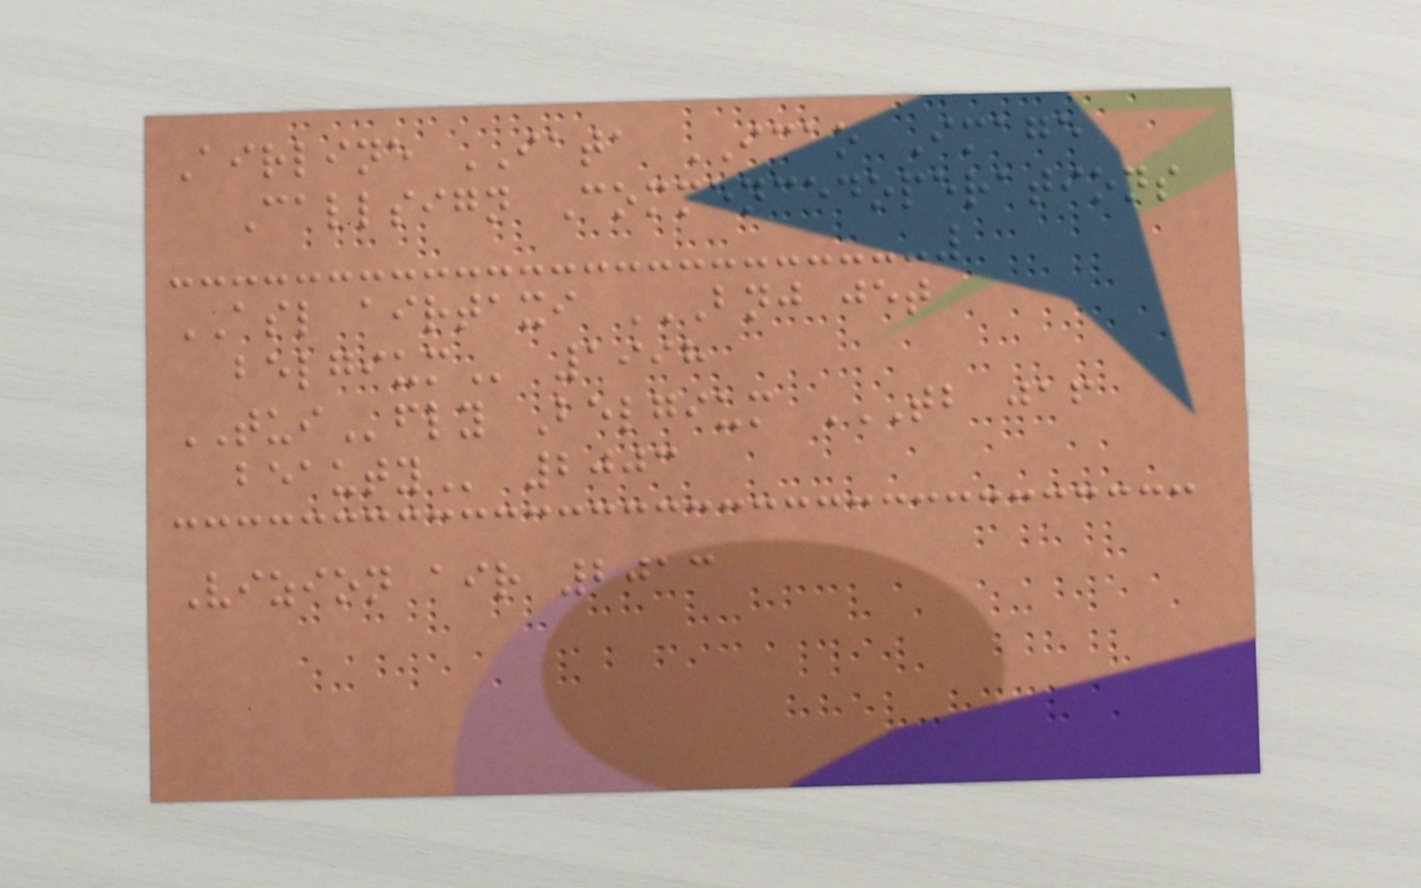Airline IATA ICAO Image
Callsign Commencedoperations
ASL airtaxi BNJ JET
BELGIUM 1998
TUIfly Belgium TB JAF
BEAUTY 2003
Vizion air 2013
